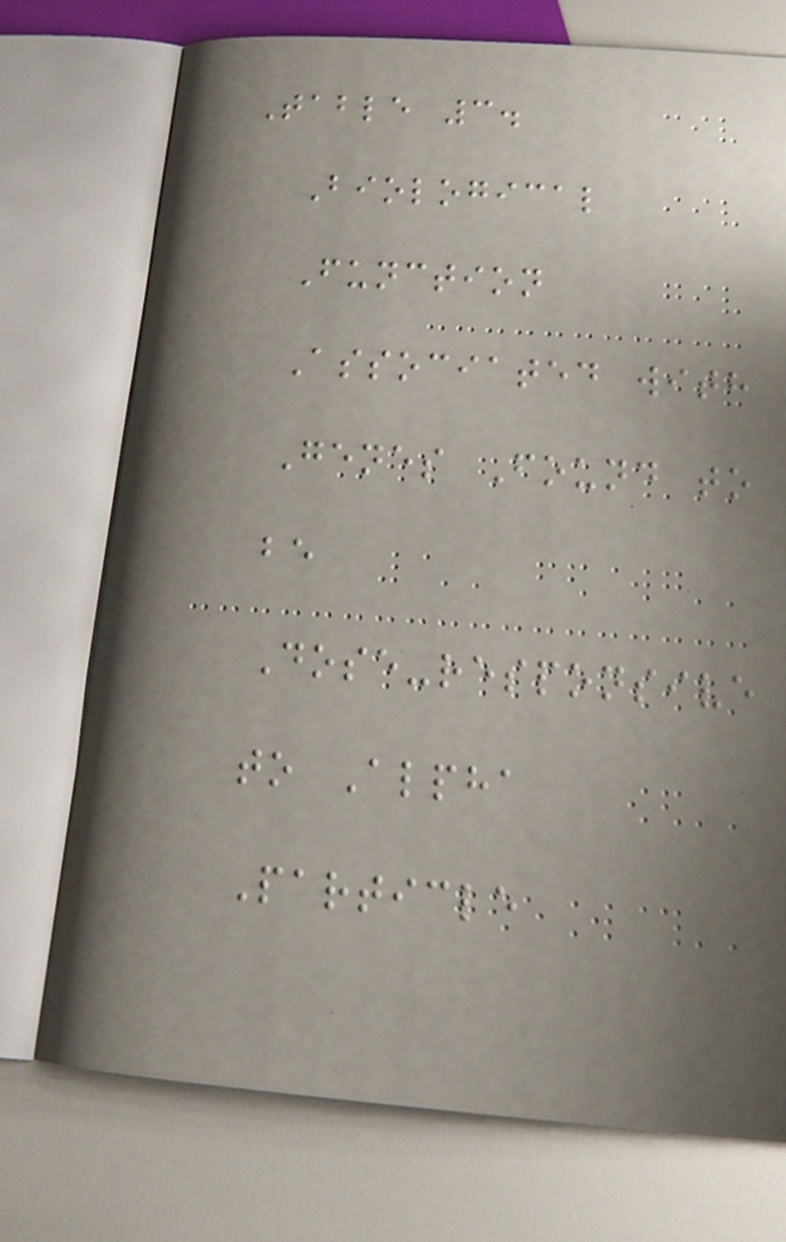Table 3.
Biological
Function
Associated with
Genes Found to
be
Dose-responsive
to Alpha
Particle
